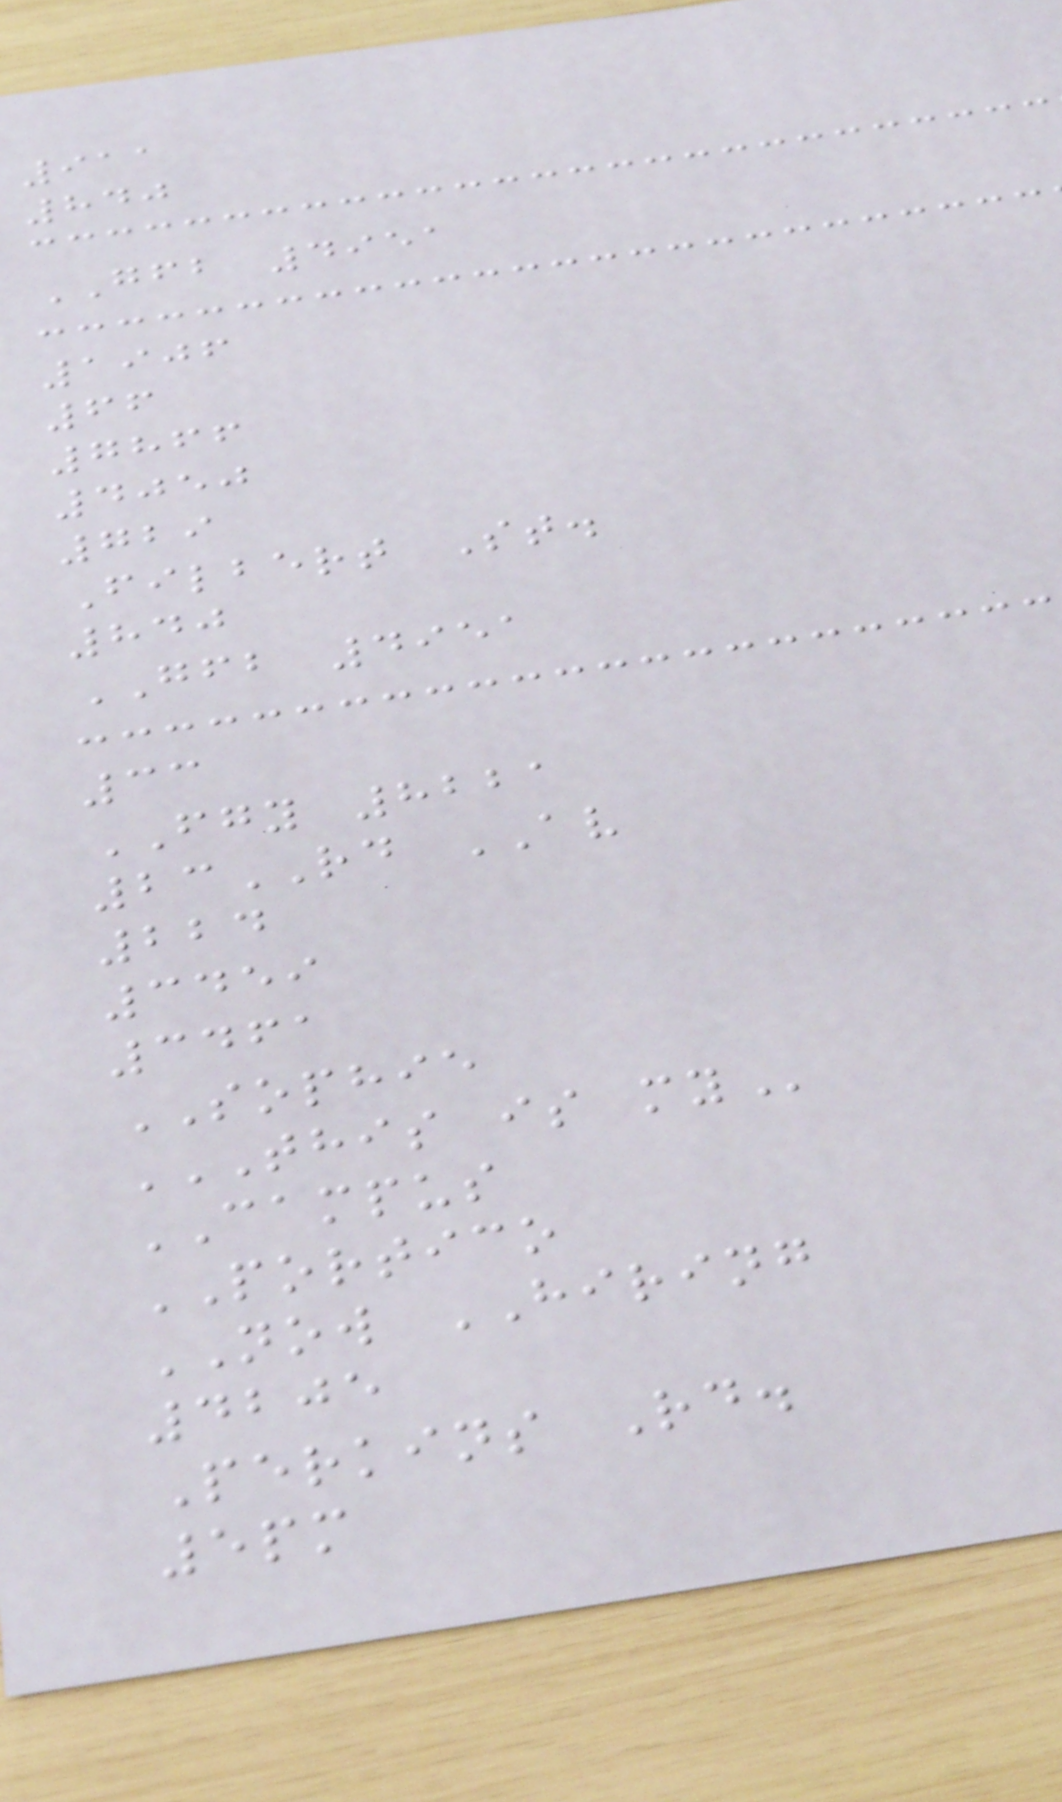911
840
GFB 4951
1906
66
7866
4050
729
Filbert St.
840
GFB 4951
33
FGY 8221
23RD AV
224
3459
3461
SOPHIE
THIS IS MY
CAMPUS
PORTICO
NOW HIRING
4205
Perkins Rd.
5pm
